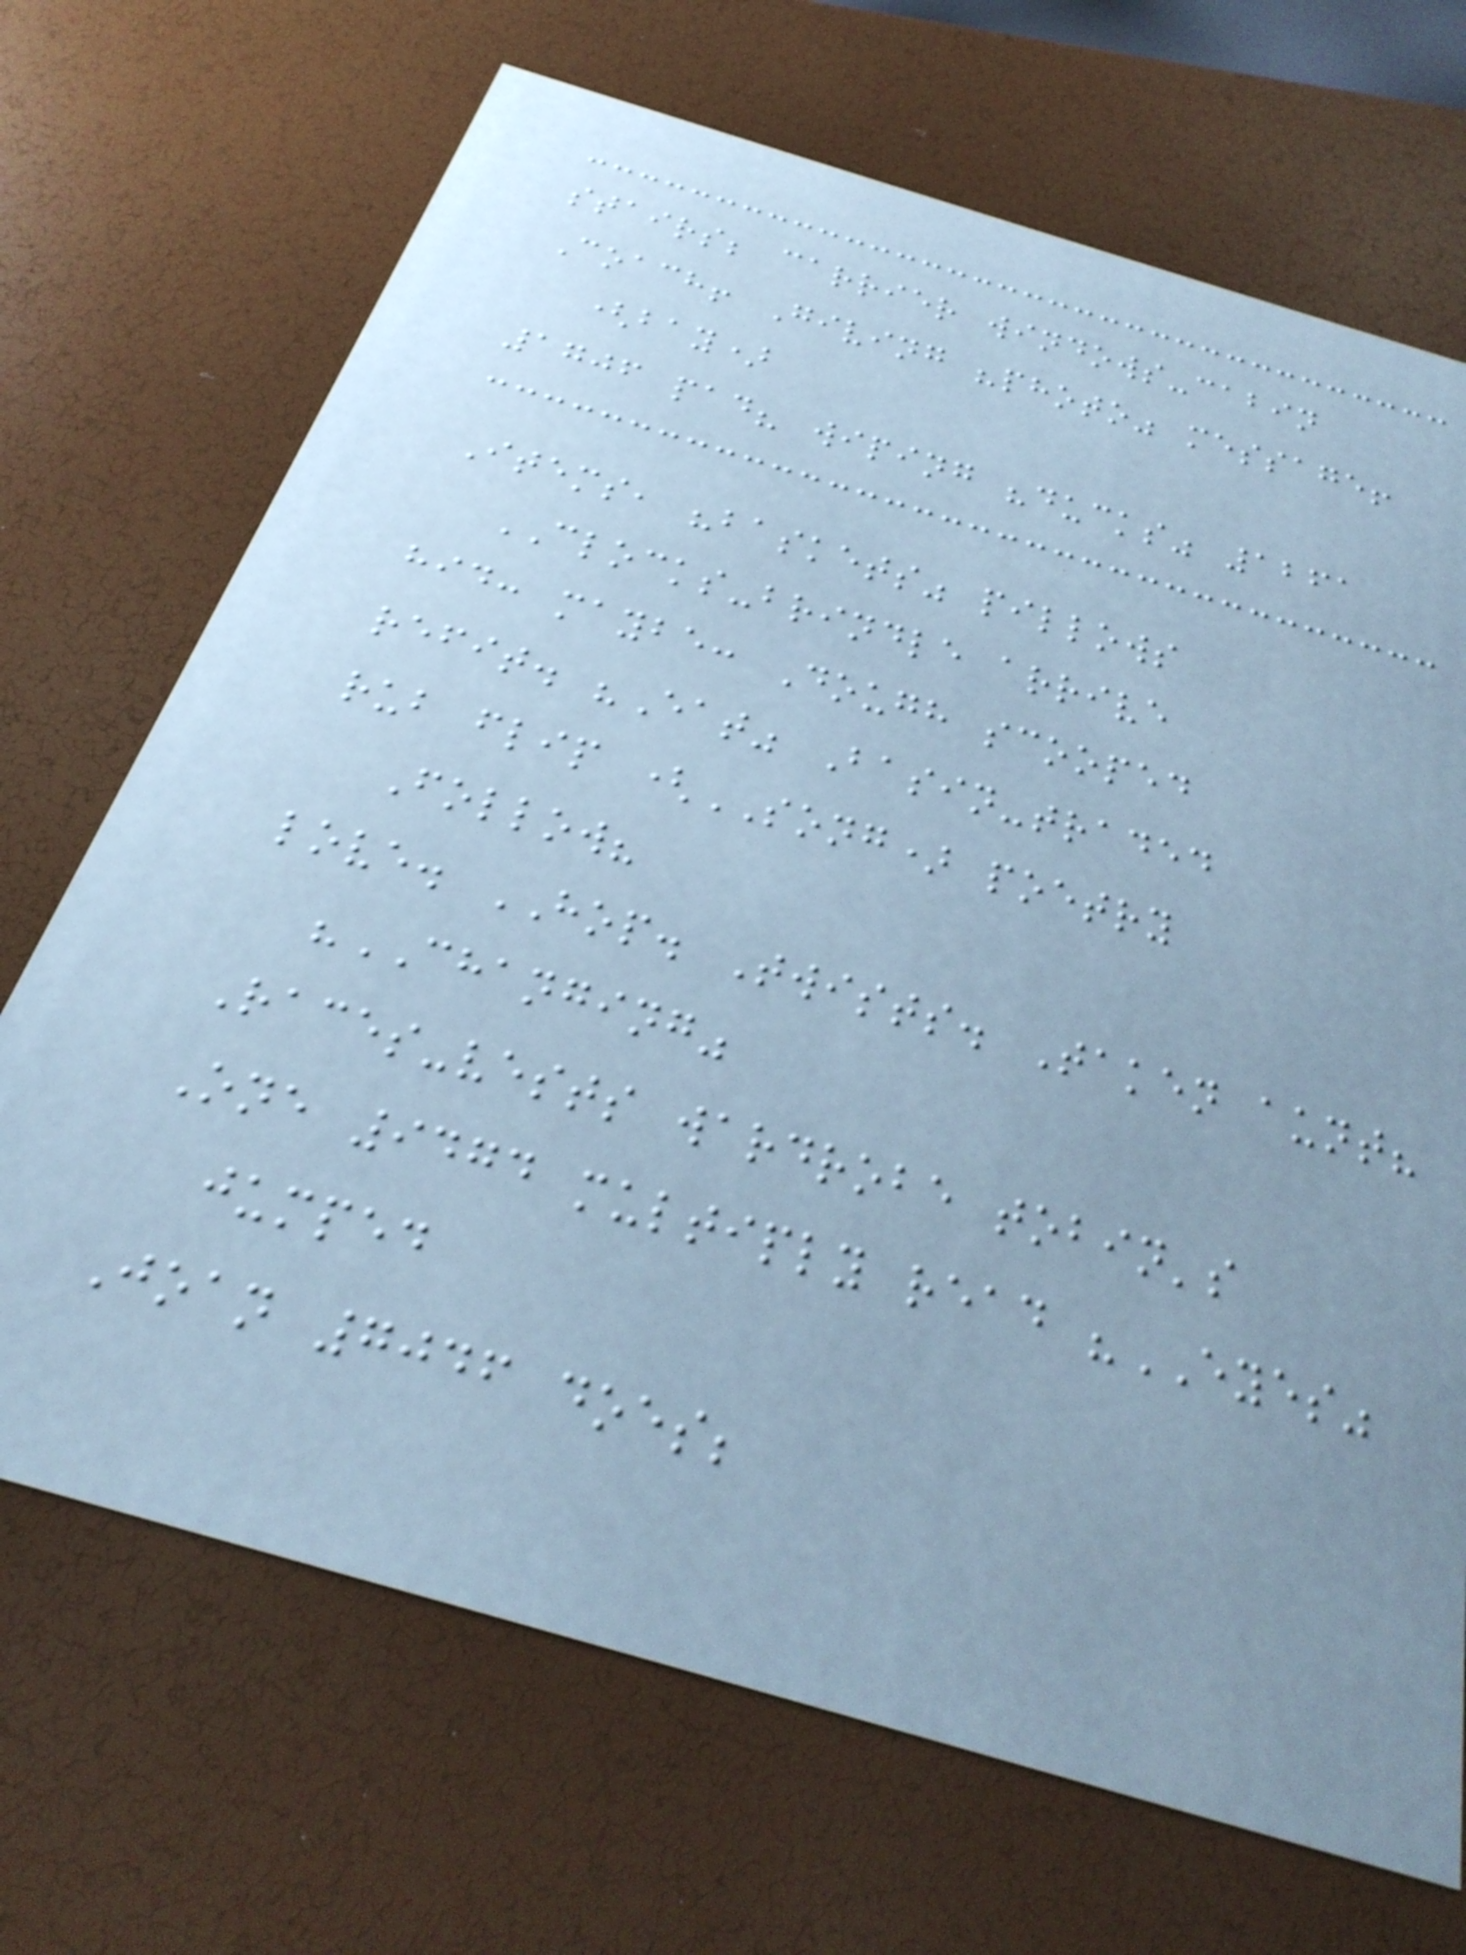stairs; carrier windows-cabin
Coach! Giving "photo" message!
(bay)
1706 pad? wiping "ducks" 1261
Items, "baskets" pillows
CLOCKS-brindle arrive
hid: maybe: Dough scooped
refit. "Eat" Basin-traded
rub flip (SONG) poetry
Follow?
love. HOP. Twists. Taken aunt?
"CHANGING"
Races-vests wardrobe tobin's
One 9474 multiply read "EYES"
jumped
Joan 7046 does;
